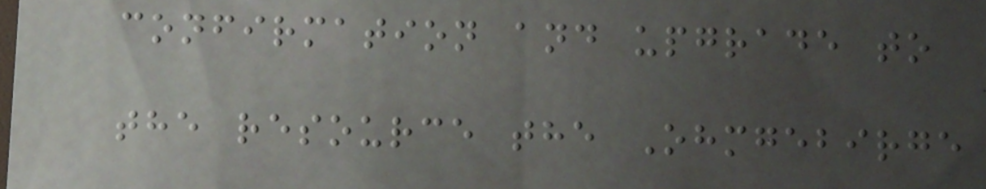confirmation and upgrade to
the resource the Ohmgebirge
